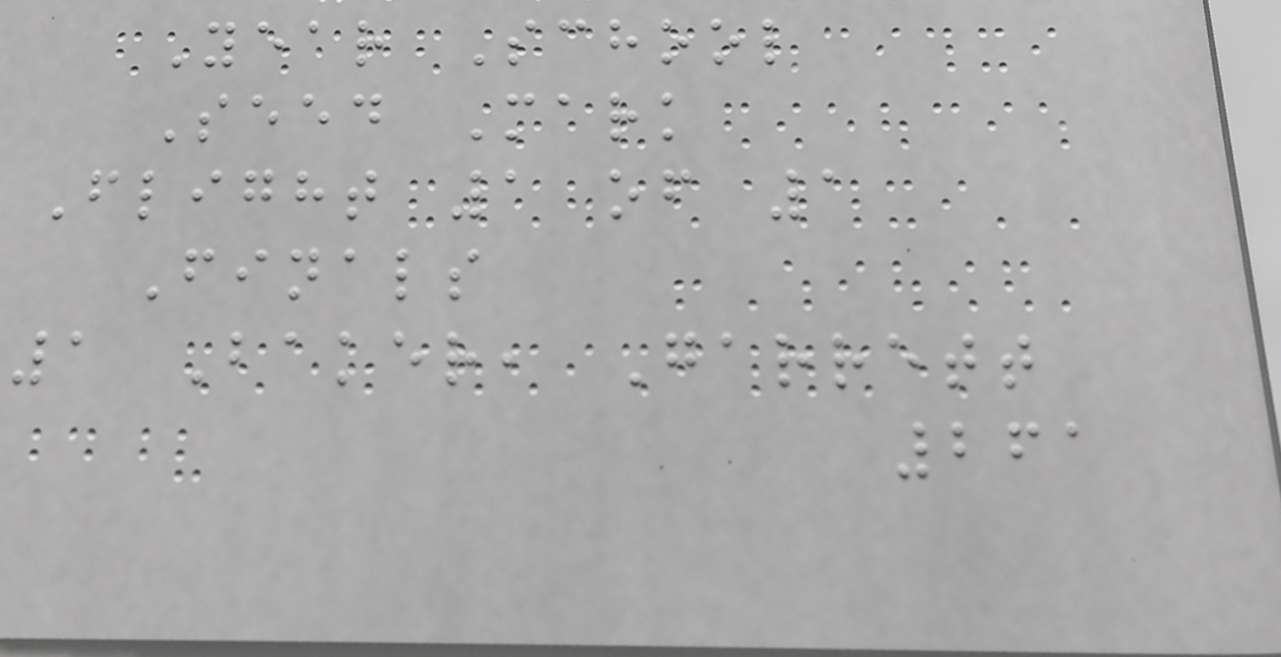Year School
Seed Mark
Flight 1 of 1
Finals
1 Baker, Garrett
261
